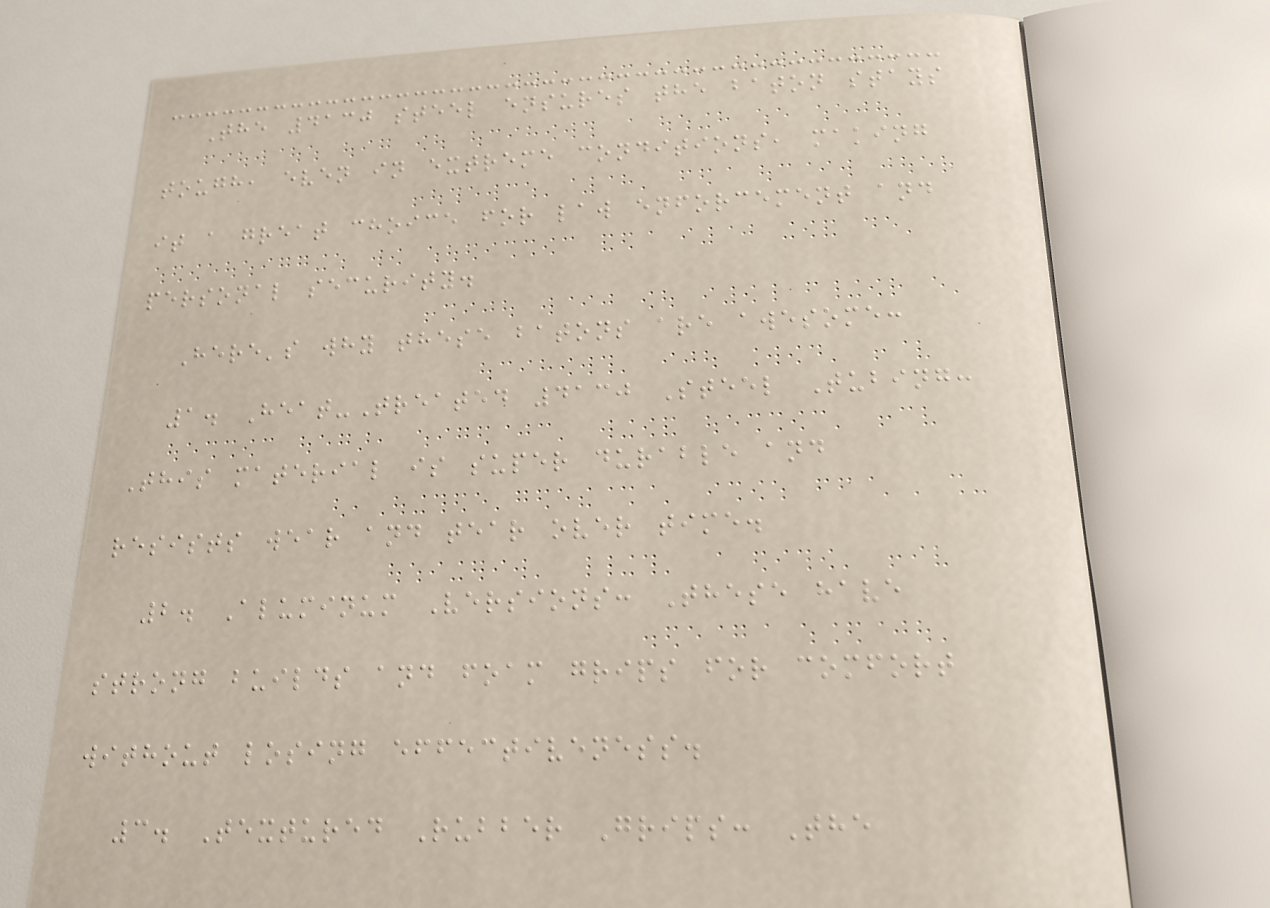The 4130 steel ensures the baton stays
tough, even in extreme conditions, making
it a great choice for law enforcement and
personal security.
Here's why these batons are awesome:
1. Heat-Treated 4130 Steel Tubing:
This material is super durable and
resists wear and tear over time.
2. Aluminum Versions: These have
strong builds and foam grips for comfort
without losing effectiveness.
3. Textured Rubber Grips: The
